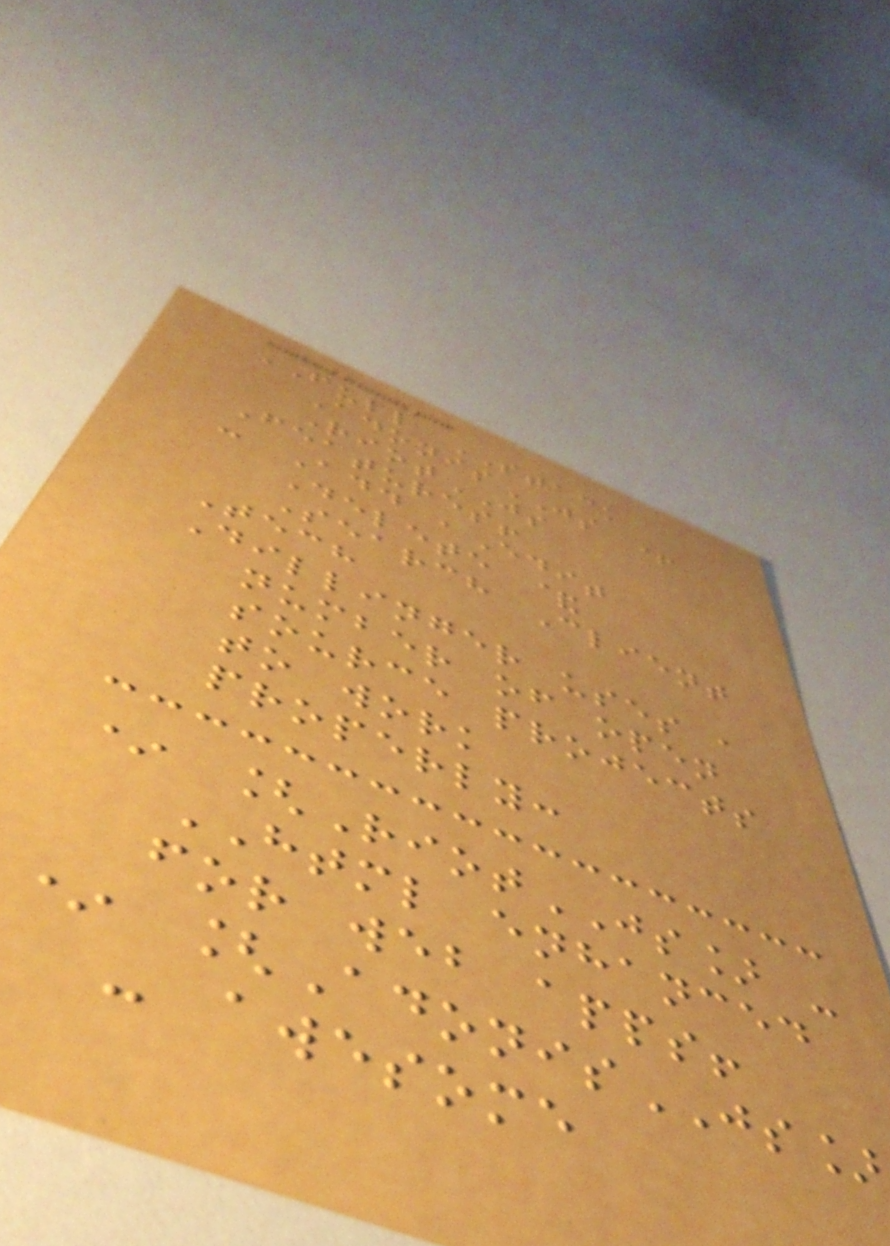FULL STACK
AdonisJS +
RiotJS
Features!
- Add ,Edit
Delete &
Search Client
Tech
Dillinger uses a
number of open
source projects
to work
properly:
* [RiotJS] -
HTML enhanced
for web apps!
* [AdonisJS]
- awesome
